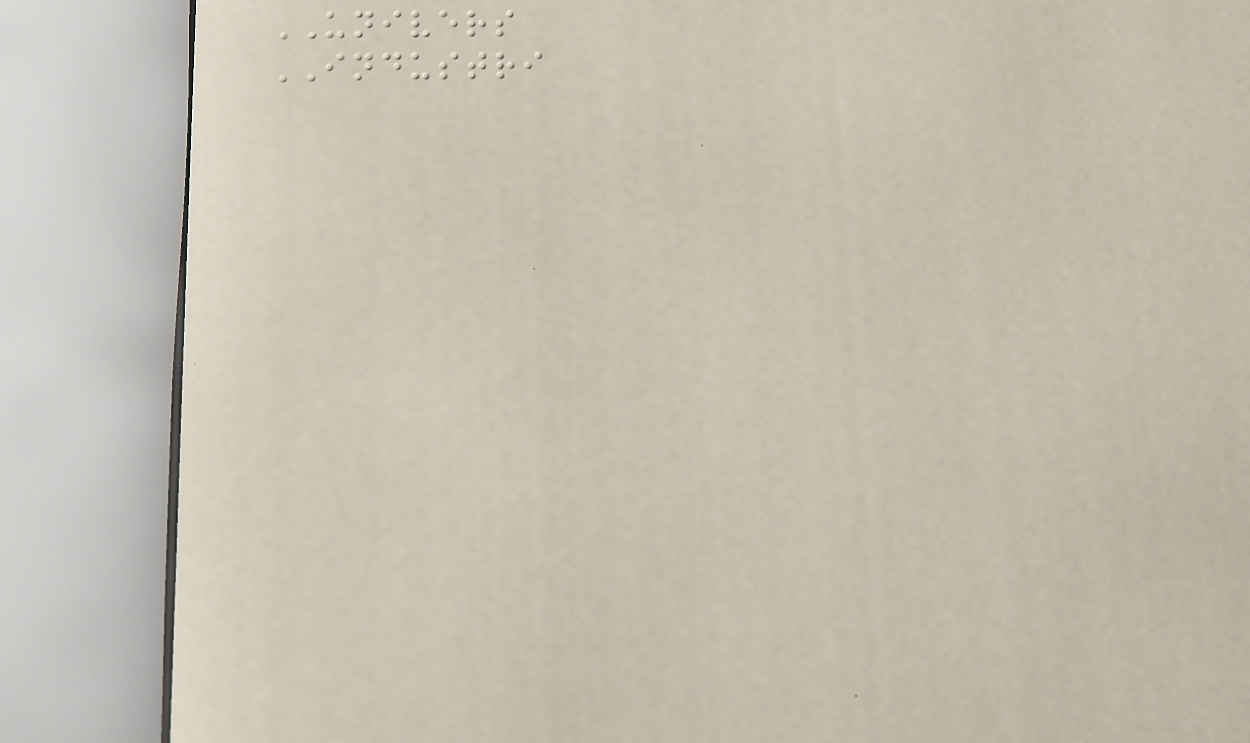UNIVERS
INDUSTRI
